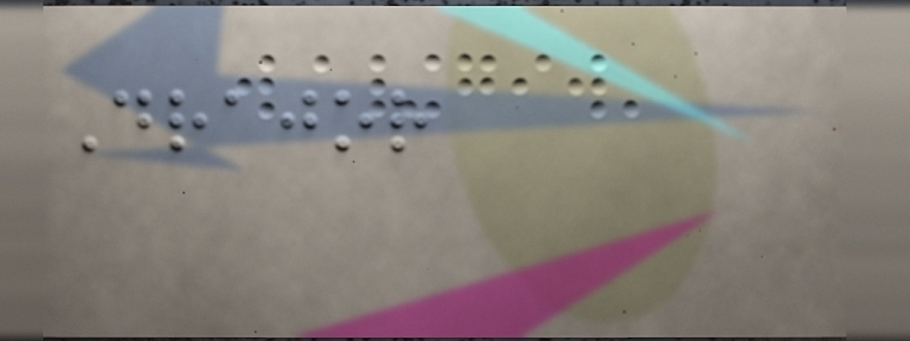Drajor
